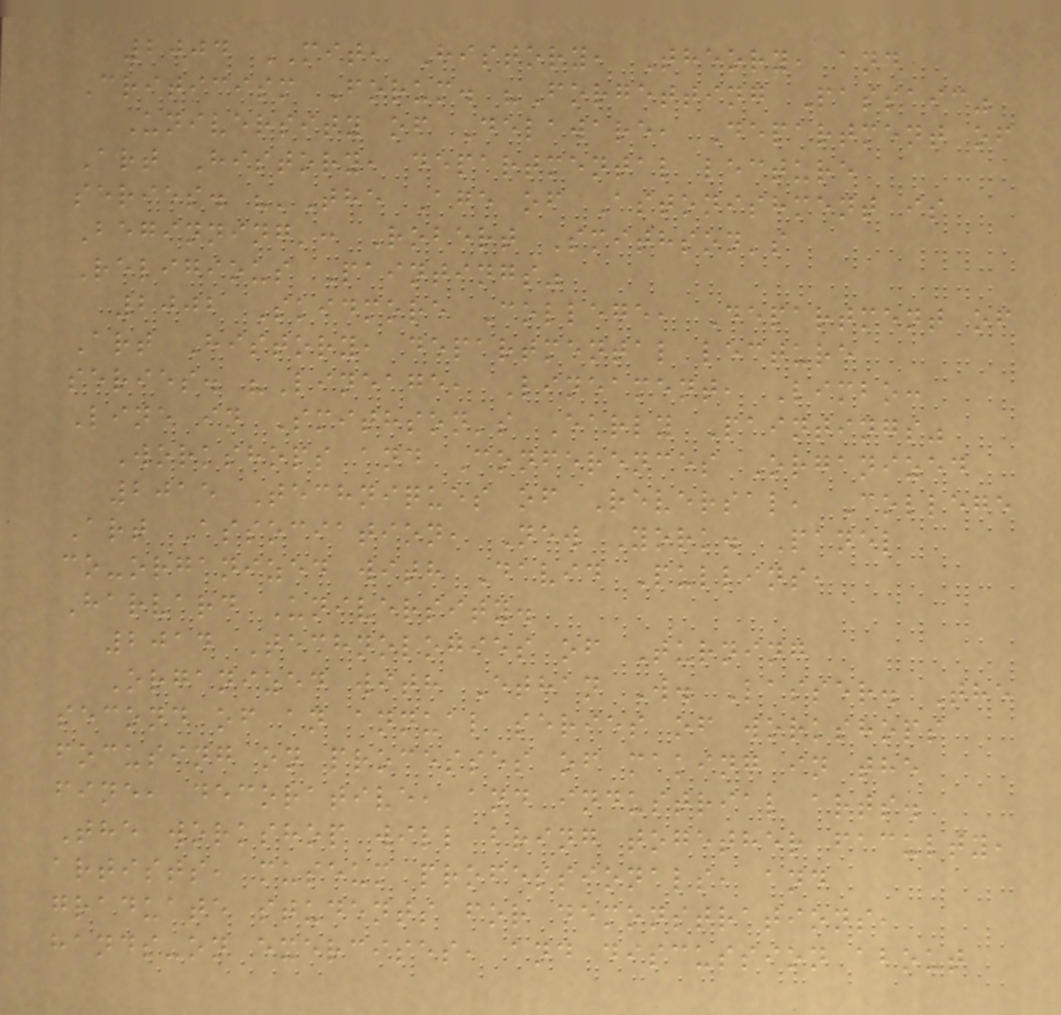2004 MIT, History, Theory, and
Criticism Forum. "Forgetting Passaic"
University of Delaware, Department of
Art History, departmental lecture
series. "'The Age of Astonishment is
Beginning': Robert Smithson's
Religious Paintings"
2002 Skidmore College, Department of
Art History, departmental lecture
series. "Lineage, Lineament, Limbo:
Line in Smithson's Early Paintings"
Workshops and Conferences Organized
2015 Techniques of Reversal, College
Art Association, New York. Panel
co-organized with David Pullins,
Harvard University.
2014 Technologies of Turning
Organized with Ethan W. Lasser. The
second of an annual series of workshops
focusing on processes of making in the
fine, decorative, and industrial arts.
The workshop will bring together faculty,
artists, museum professionals, and
graduate students for demonstrations,
hands-on exercises, and discussion about
